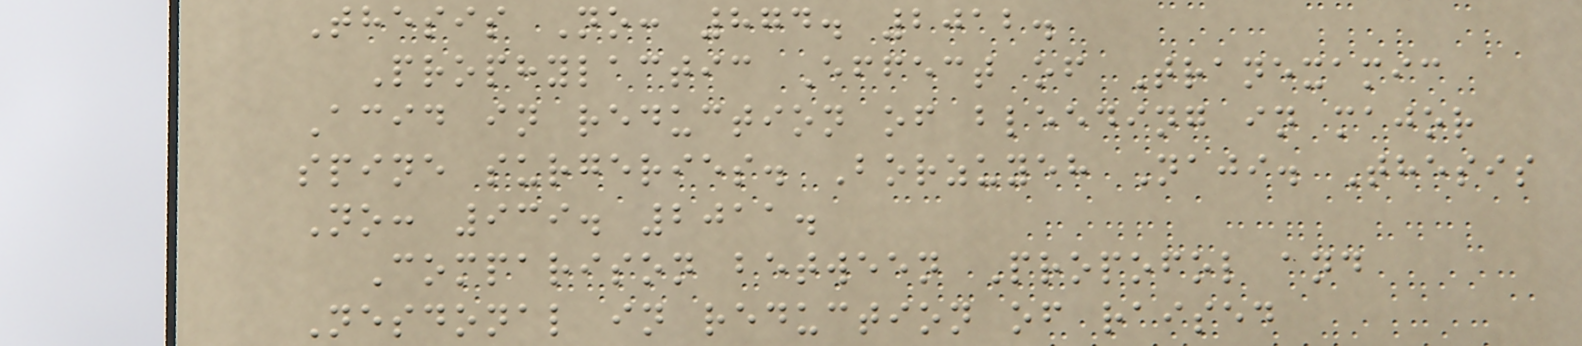Thesis No: 874. 2012.
Prophylactic Effect of Tranexamic
Acid in reduction of bleeding in major
spine surgeries. Borzuyeh Naji. Thesis
No: 939. 2011.
Comparison between Propofol and
Nesdonal in reduction of raised
